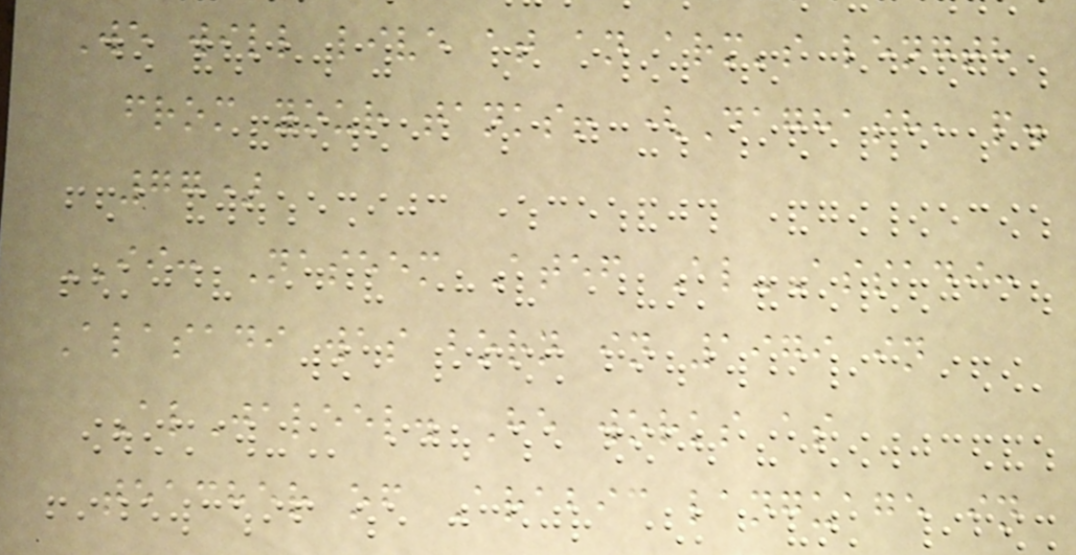We will live at an arm's length
from your tanks! (Daghash, p.
77)
II: Naseem Atef Al-Assadi:
Alasadi was born in 1979 in
AlJaleel. He works as
teacher of Arabic language in
